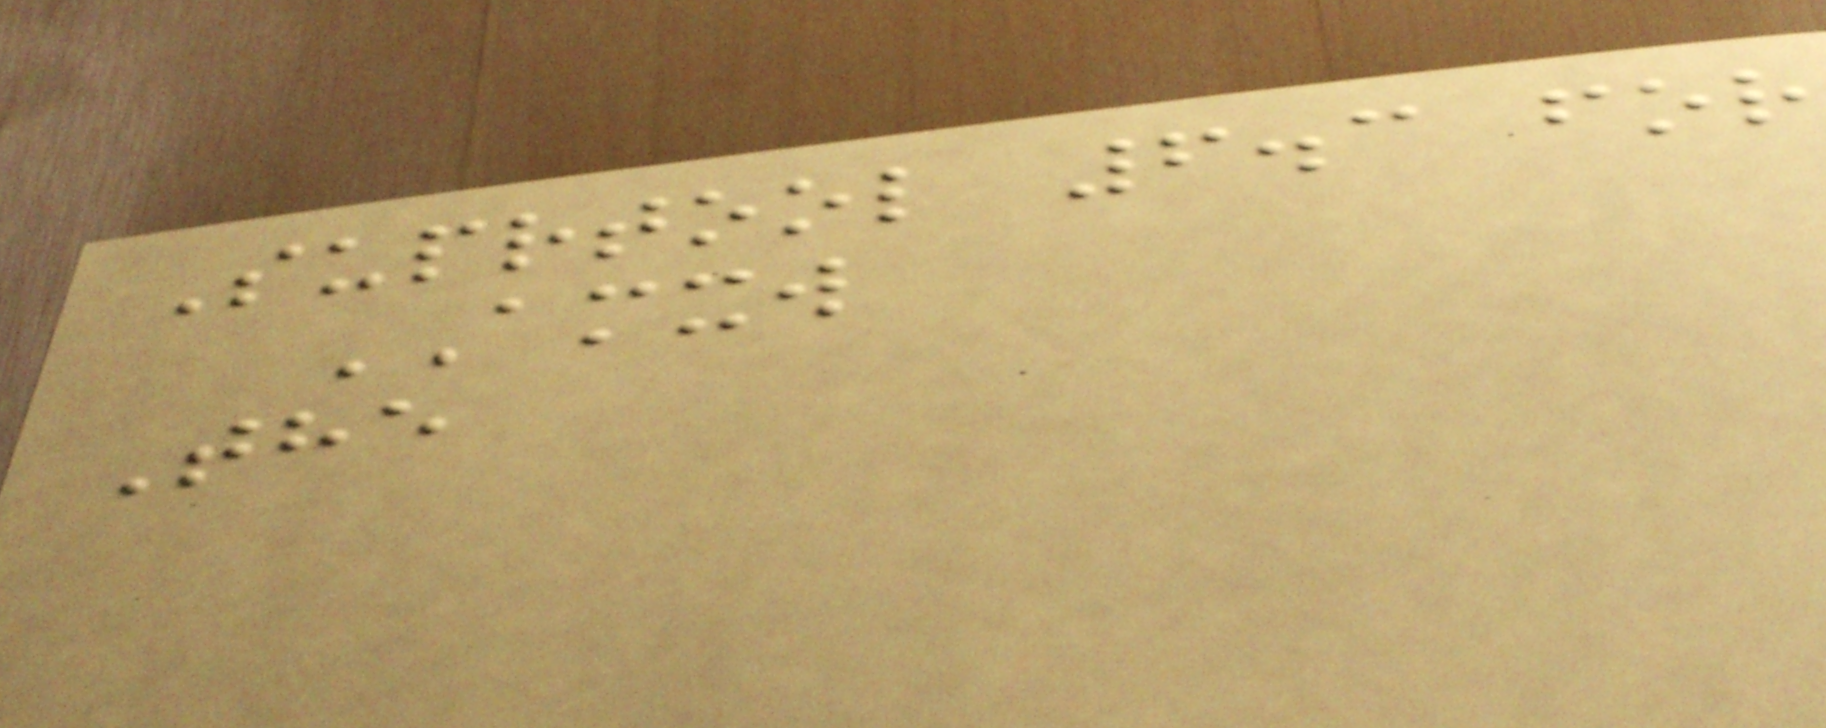Suprtool 6.3 for
AMXW
The
